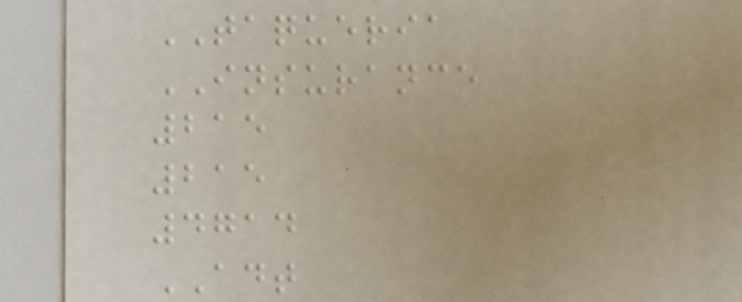TAQUERIA
INSURANCE
215
215
4714
ADT
